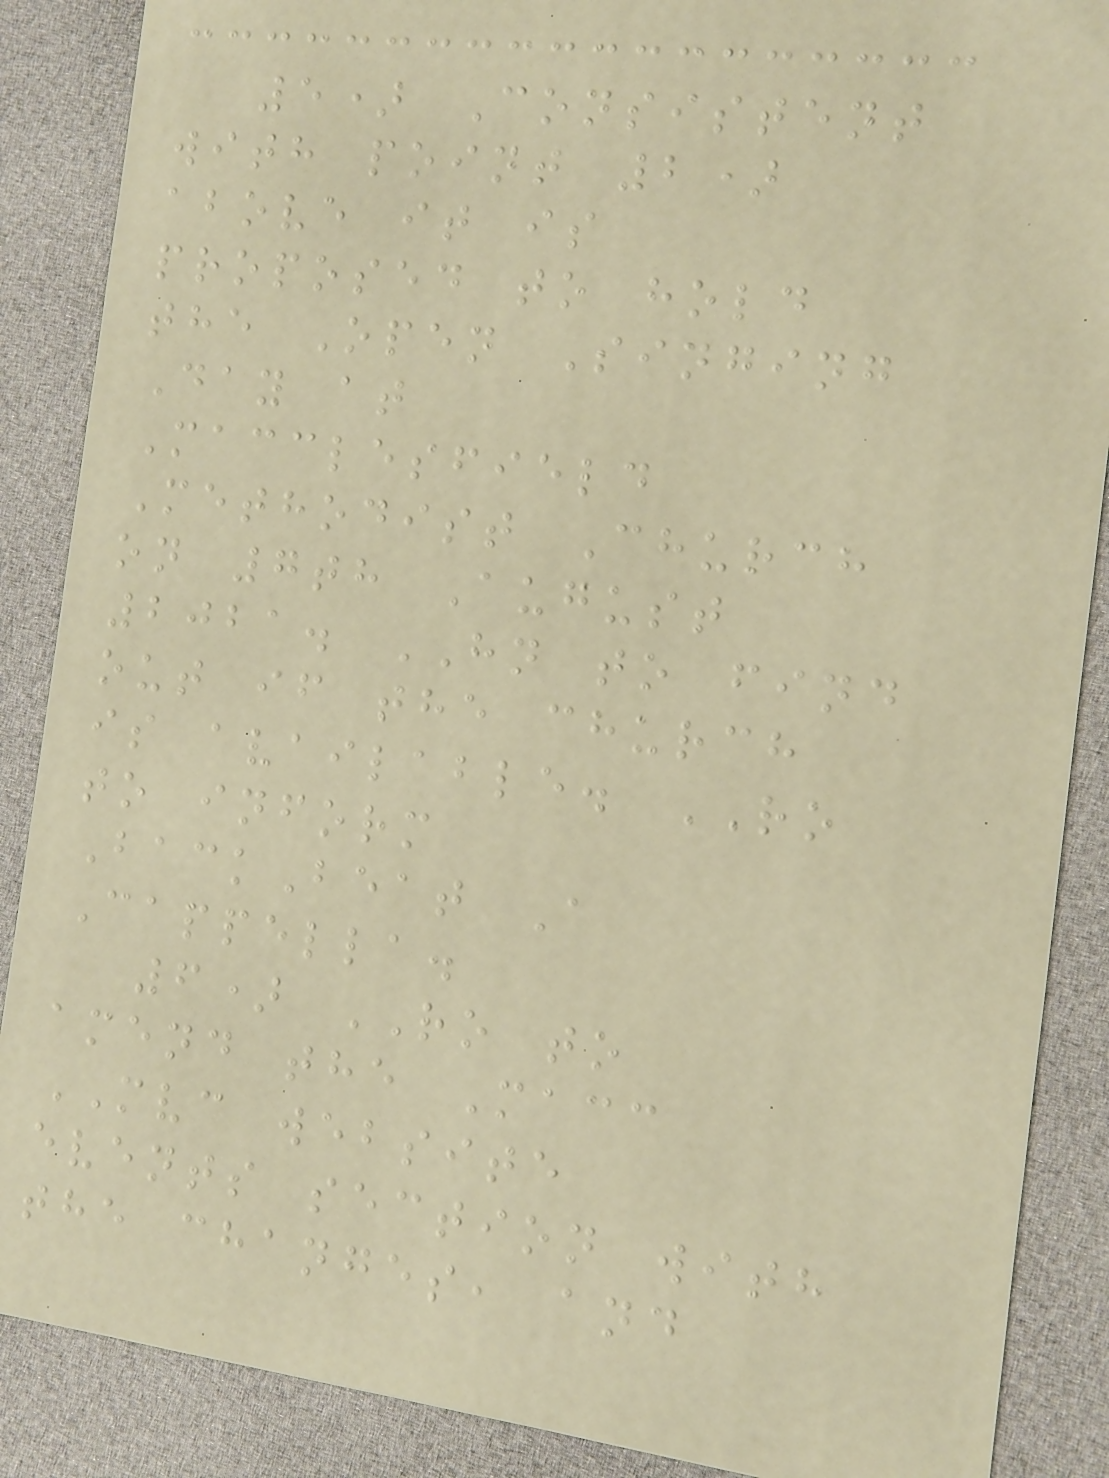5) Consistent
with point 2)
above it is
proposed to hold
the Open Singing
Day at
Macclesfield
Methodist Church
on 7th August
2021. HN to find
out if the church
is available. RO
to inform
BackBeat A
Cappella.
6) RO to
amend the Macc
MVC website
events section with
the changes, and
